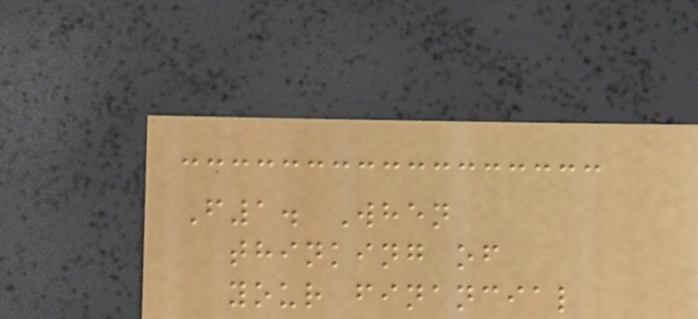F1. When
thinking of
your financial
